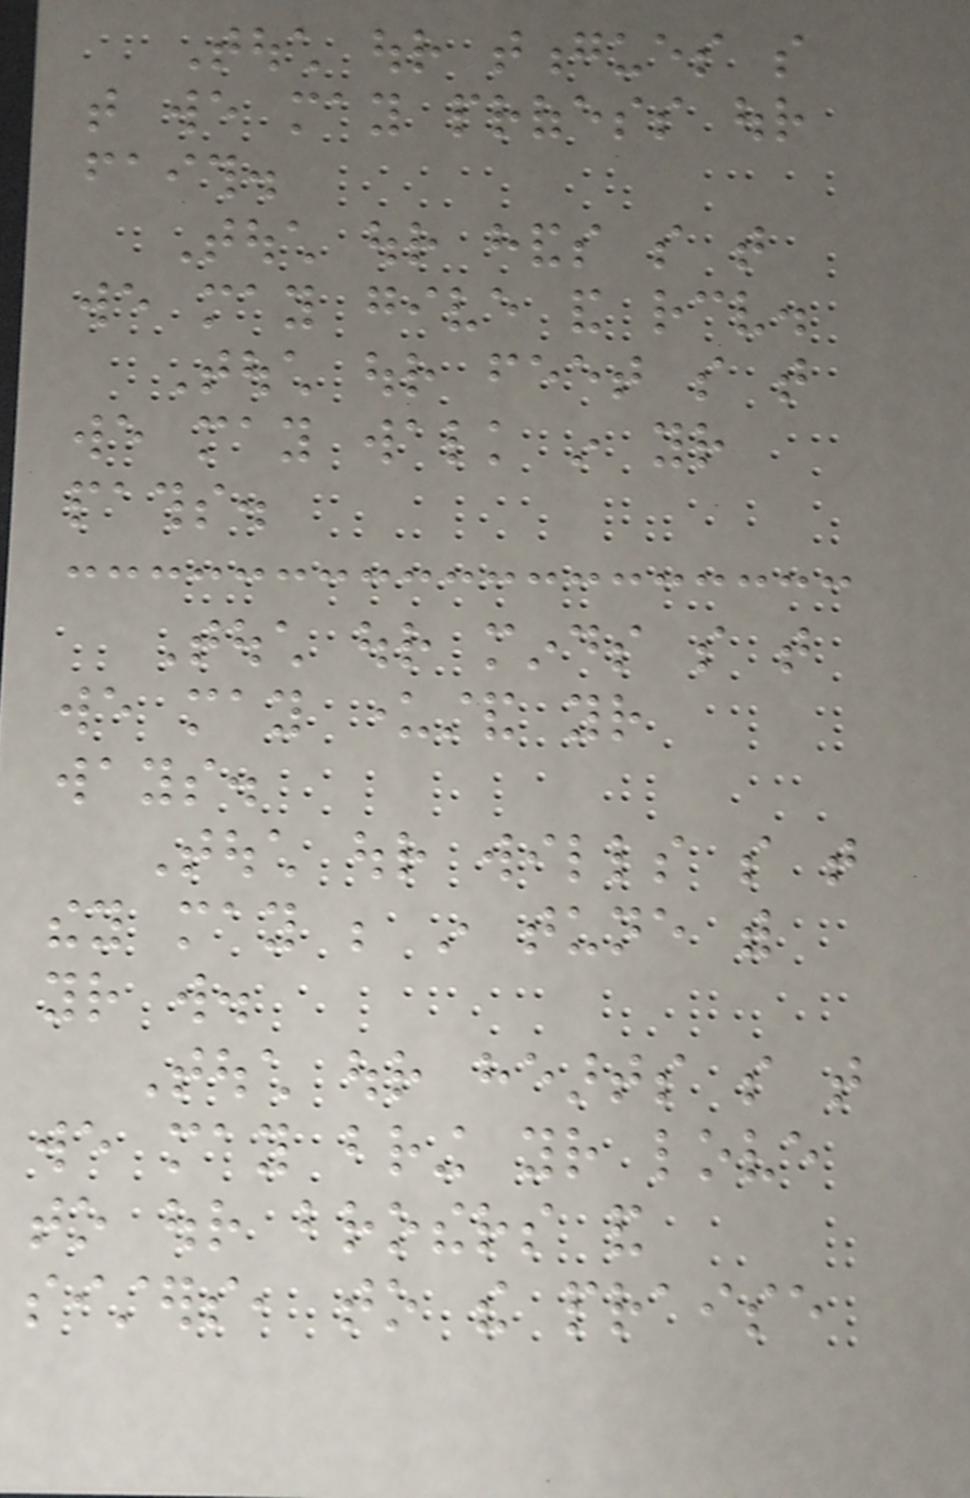Touch our tongues so
that we may profess our
faith.
Touch our hands so that
we may give and receive.
Touch our feet so that
we may walk in your
paths.
Touch our minds so that
we may understand your
ways.
Touch our wills so that
they may be in tune with
your will.
Touch our hearts so that
we may bring your love
to our brothers and
sisters, to the praise
